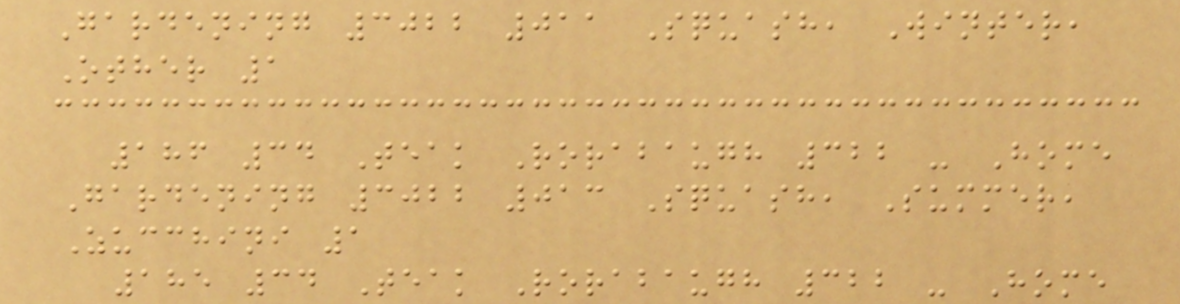Gardening 3022 011 Squash, Winter,
Other 1
186 34 Teak Rorabaugh 322 - Home
Gardening 3022 013 Squash, Summer,
Zucchini 1
185 34 Teak Rorabaugh 322 - Home
